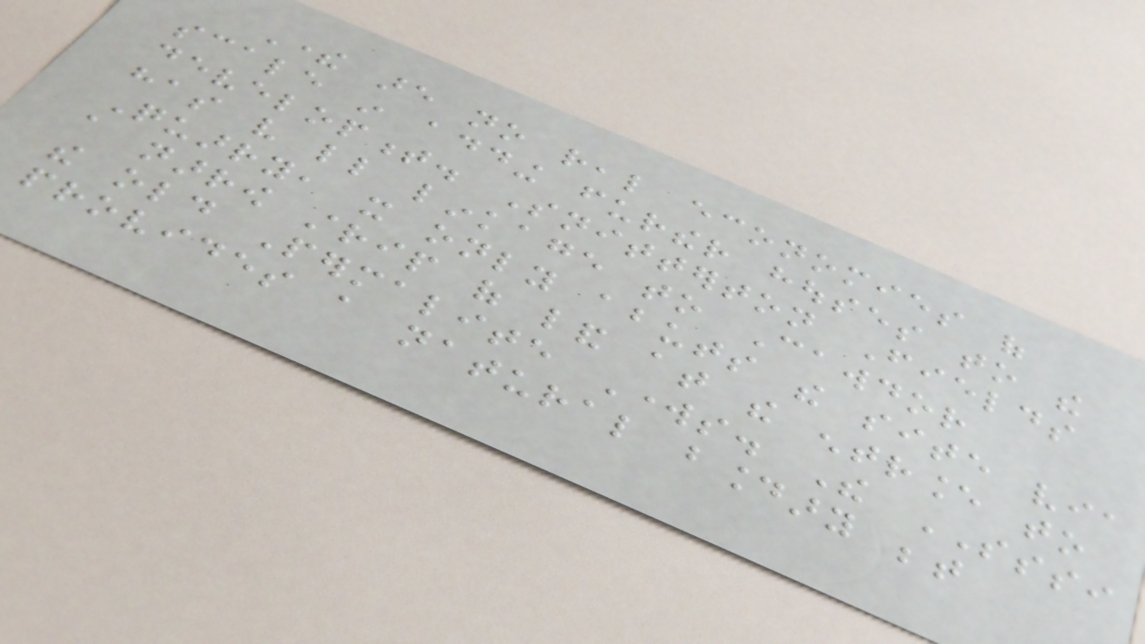There are no real economies of
scale in adding further houses to the
development. Snitterton Fields
has very little linkage to Cawdor
Quarry, it only abuts the site via
a narrow strip of land at the entrance to
the old Permalite Works. The SSSI
provides a natural boundary between
